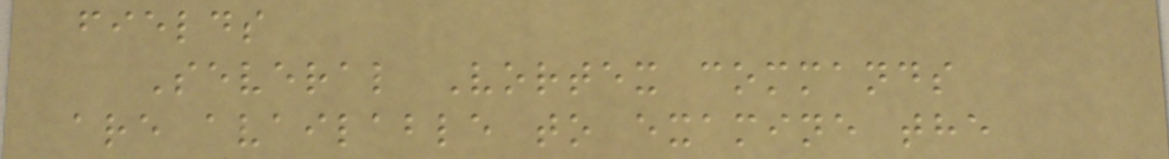fields
Several Vortex commands
are available to examine the
